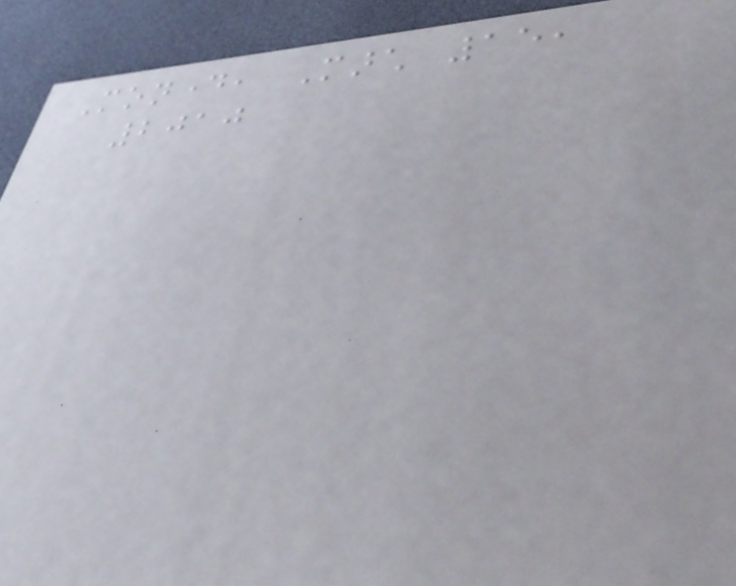Monday, March 15,
2010
